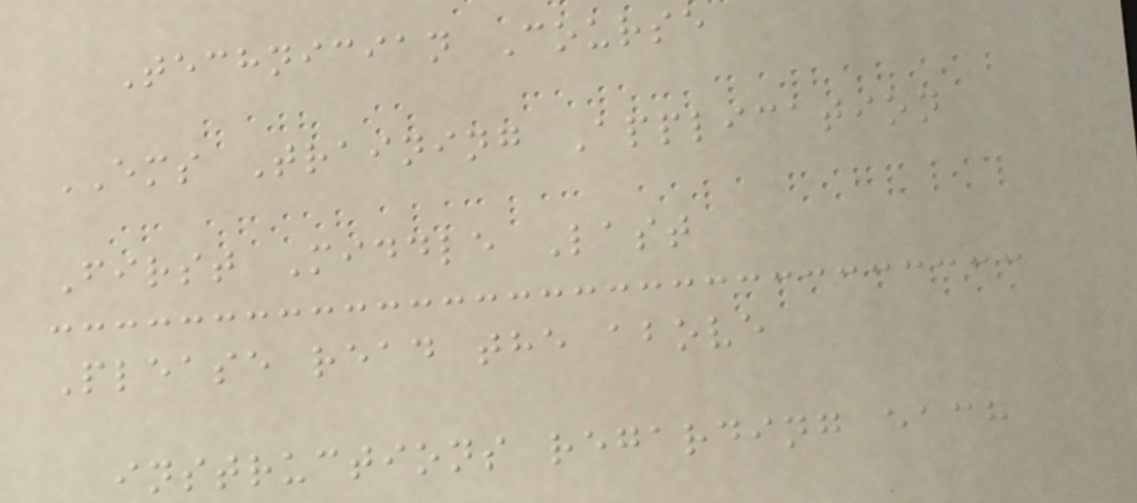Technician Course
EMS Training Application
First Middle Last
Please read the above
instructions regarding each
